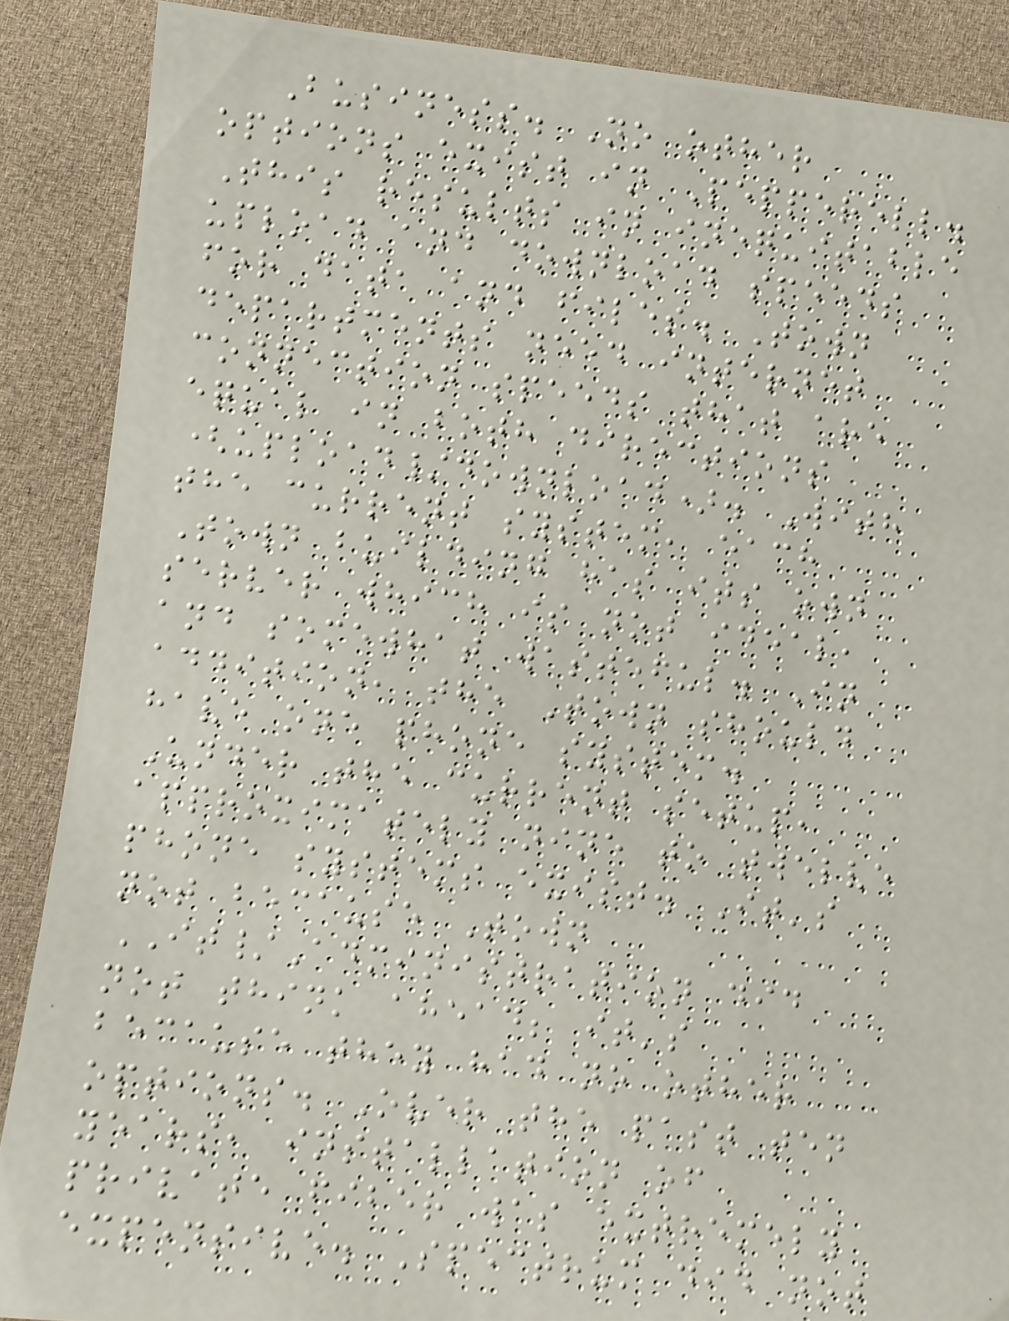Business. No other
options exist in Pepperell.
This results in inequitable
upload and download speeds
for data and files. Town
departments need internet
connection speeds that are
equal in both directions
(upload/download). With
the current system, each
Town building has its own
server which is not ideal,
and somewhat wasteful. In
addition, the Town should
have one phone system.
Under the current setup,
approximately nine to twelve
phone systems exist. It's
not because Town
IT/Administration did
not think ahead; it's
because they had no other
options. Over the past ten
years, installation of
private fiber was extremely
expensive. Spectrum did not
